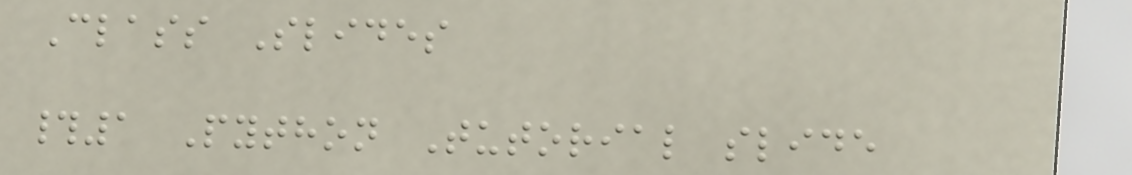Class Slides
#1 Python Tutorial slide
